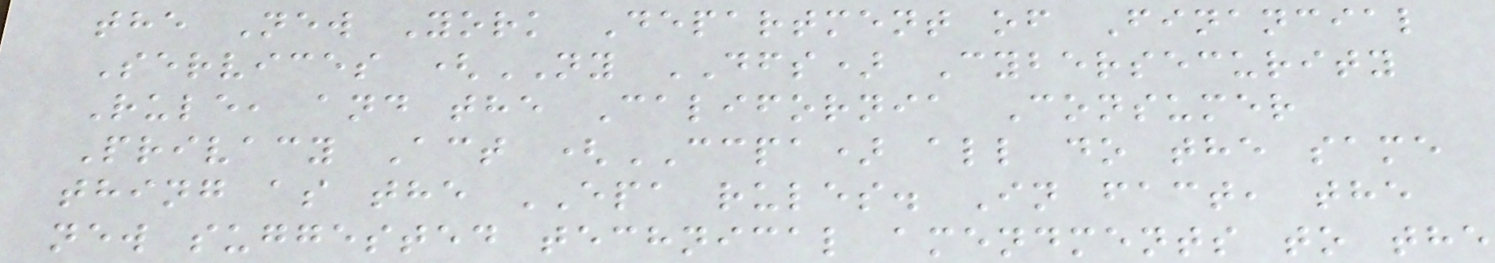the New York Department of Financial
Services (NY DFS) Cybersecurity
Rule, and the California Consumer
Privacy Act (CCPA) all do the same
thing as the EPA rules. In fact, the
new suggested technical amendments to the
